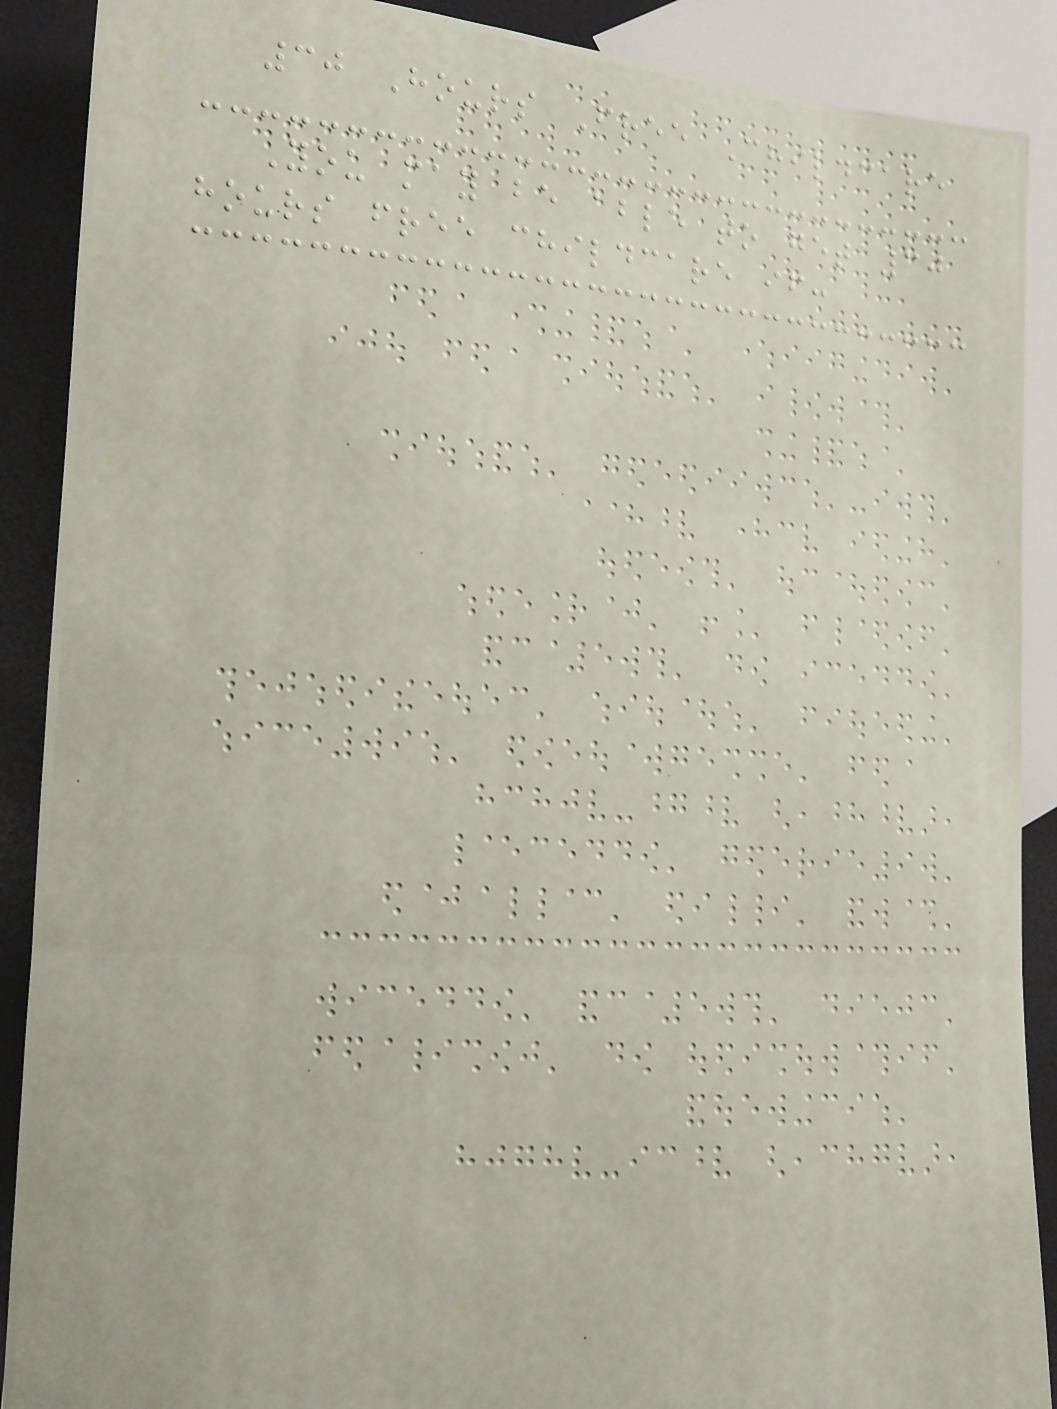30 Hours Free Childcare
You may be able to get 30
hours free childcare if:
